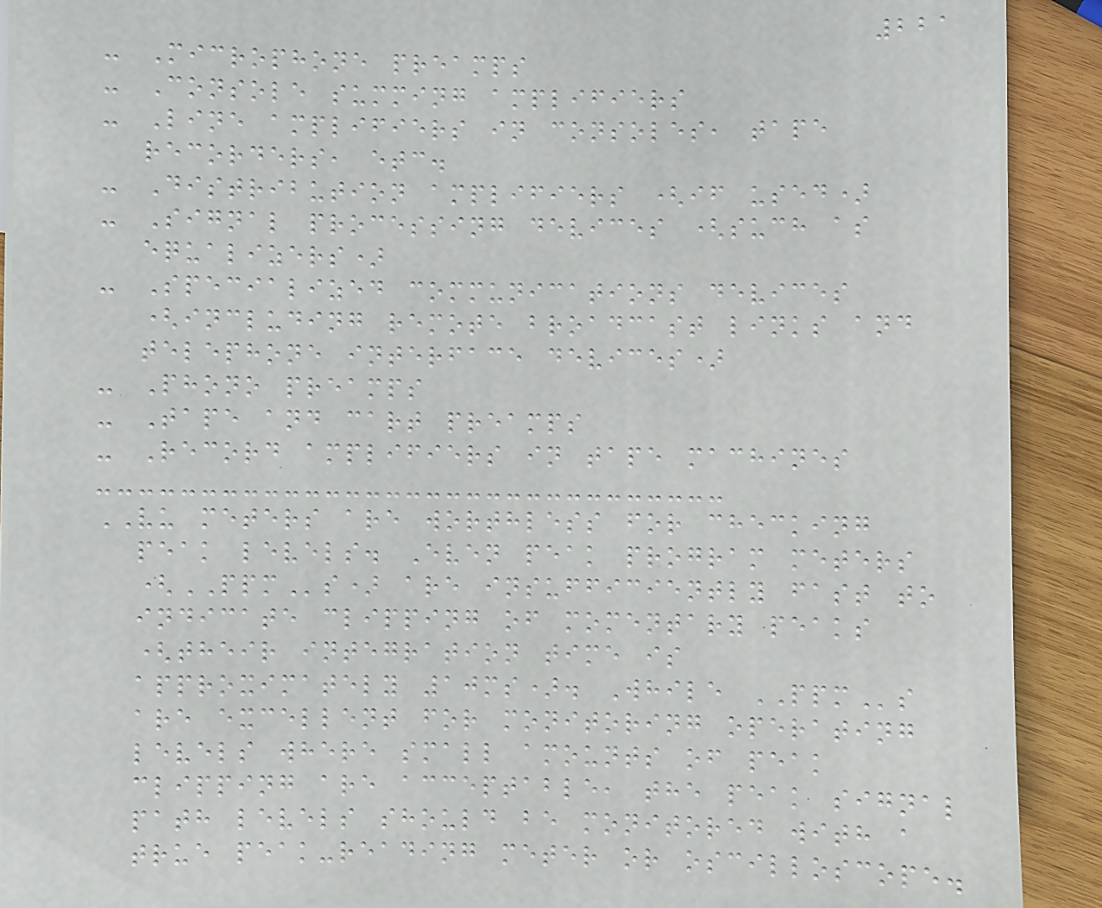221
- Microphone preamps
- Console summing amplifiers
- Line amplifiers in consoles, tape
recorders, etc.
- Distribution amplifiers (if used)
- Signal processing devices (such as
equalizers)
- Specialized communications devices
(including remote broadcast links and
telephone interface devices)
- Phono preamps
- Tape and cart preamps
- Record amplifiers in tape machines
VU meters are worthless for checking
peak levels. Even peak program meters
(PPMs) are insufficiently fast to
indicate clipping of momentary peaks
(their integration time is
approximately 10ms). While PPMs
are excellent for monitoring operating
levels where small amounts of peak
clipping are acceptable, the peak signal
path levels should be monitored with a
true peak-reading meter or oscilloscope.
